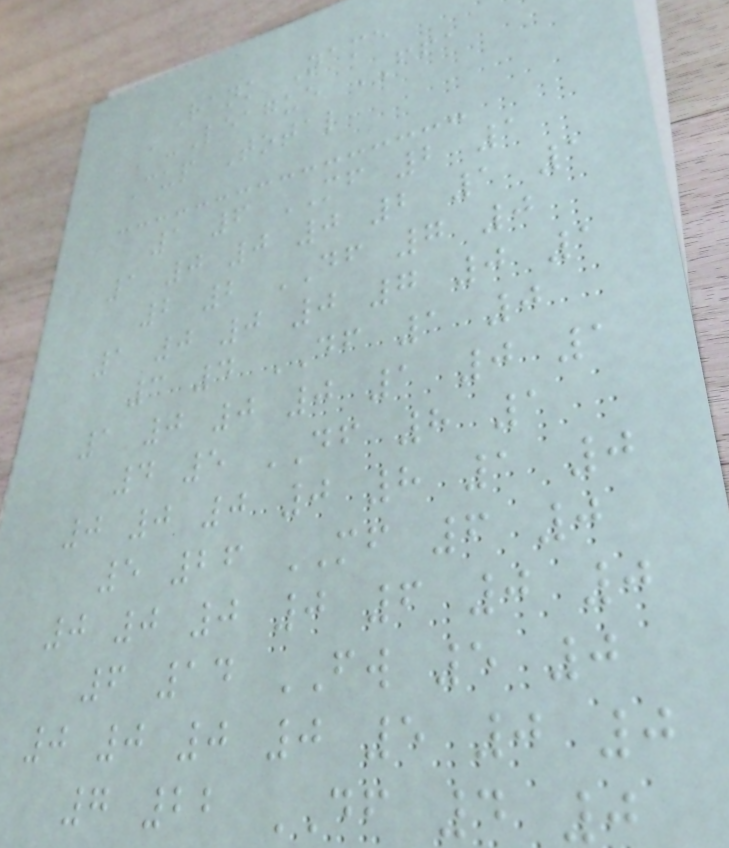Rank Name
A-League FFA
Cup Total
1 6 MF 2 1
1 0 0 0 2 1 1
2 2 DF 7 0
1 0 0 0 7 0 1
3 4 DF 1 0
1 0 0 0 1 0 1
4 5 DF 8 1
0 0 0 0 8 1 0
5 26 MF 6 0
0 0 0 0 6 0 0
6 14 FW 5 0
0 0 0 0 5 0 0
7 22 DF 4 0
